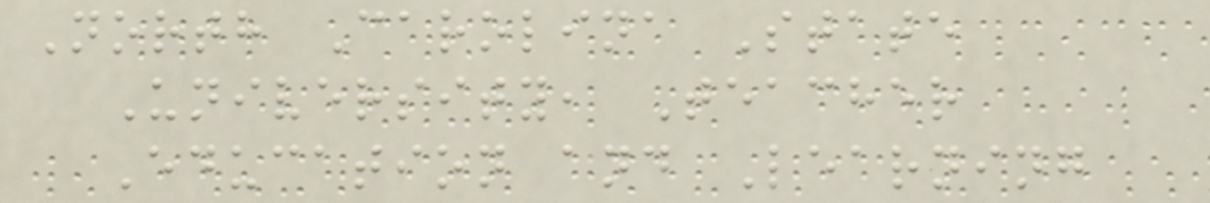North Carolina State
University, Teacher
Education and Learning
